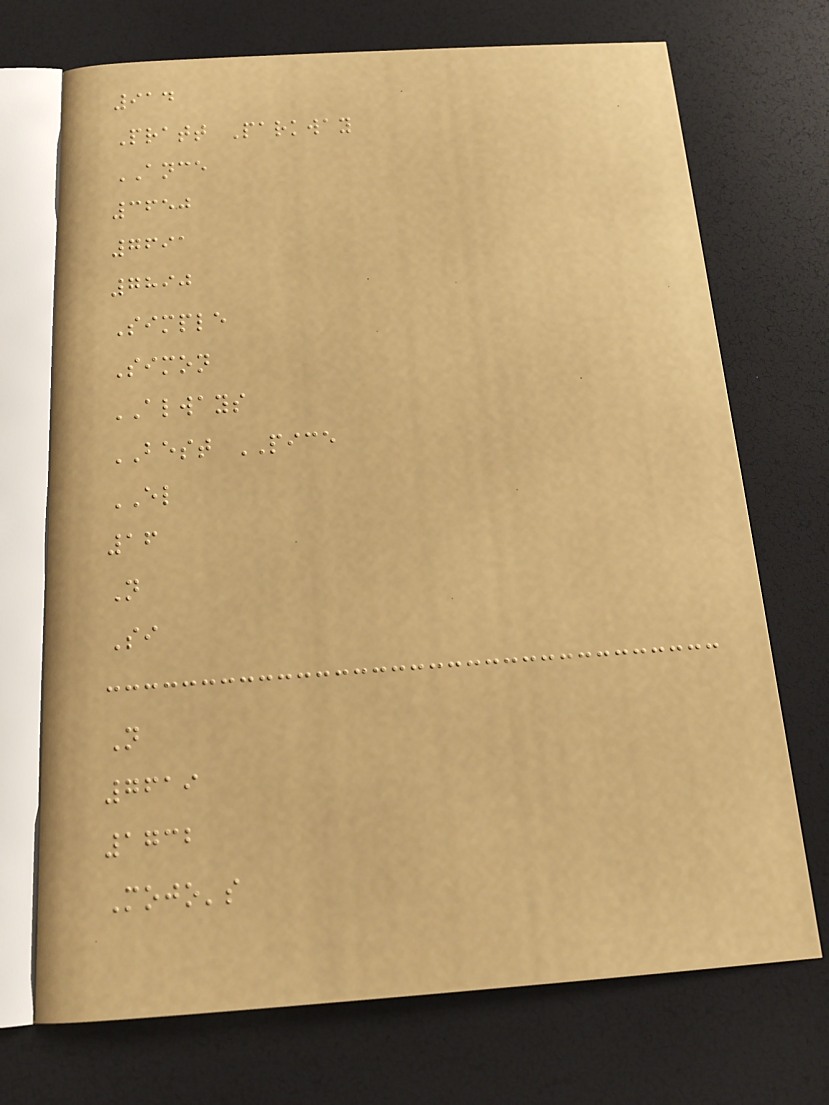914
Pratt Parkway
ANCE
3650
7691
7890
Simple
Simon
ALWAYS
BEST PICE
EL
16
N
Si
N
7619
1732
Mojo's
